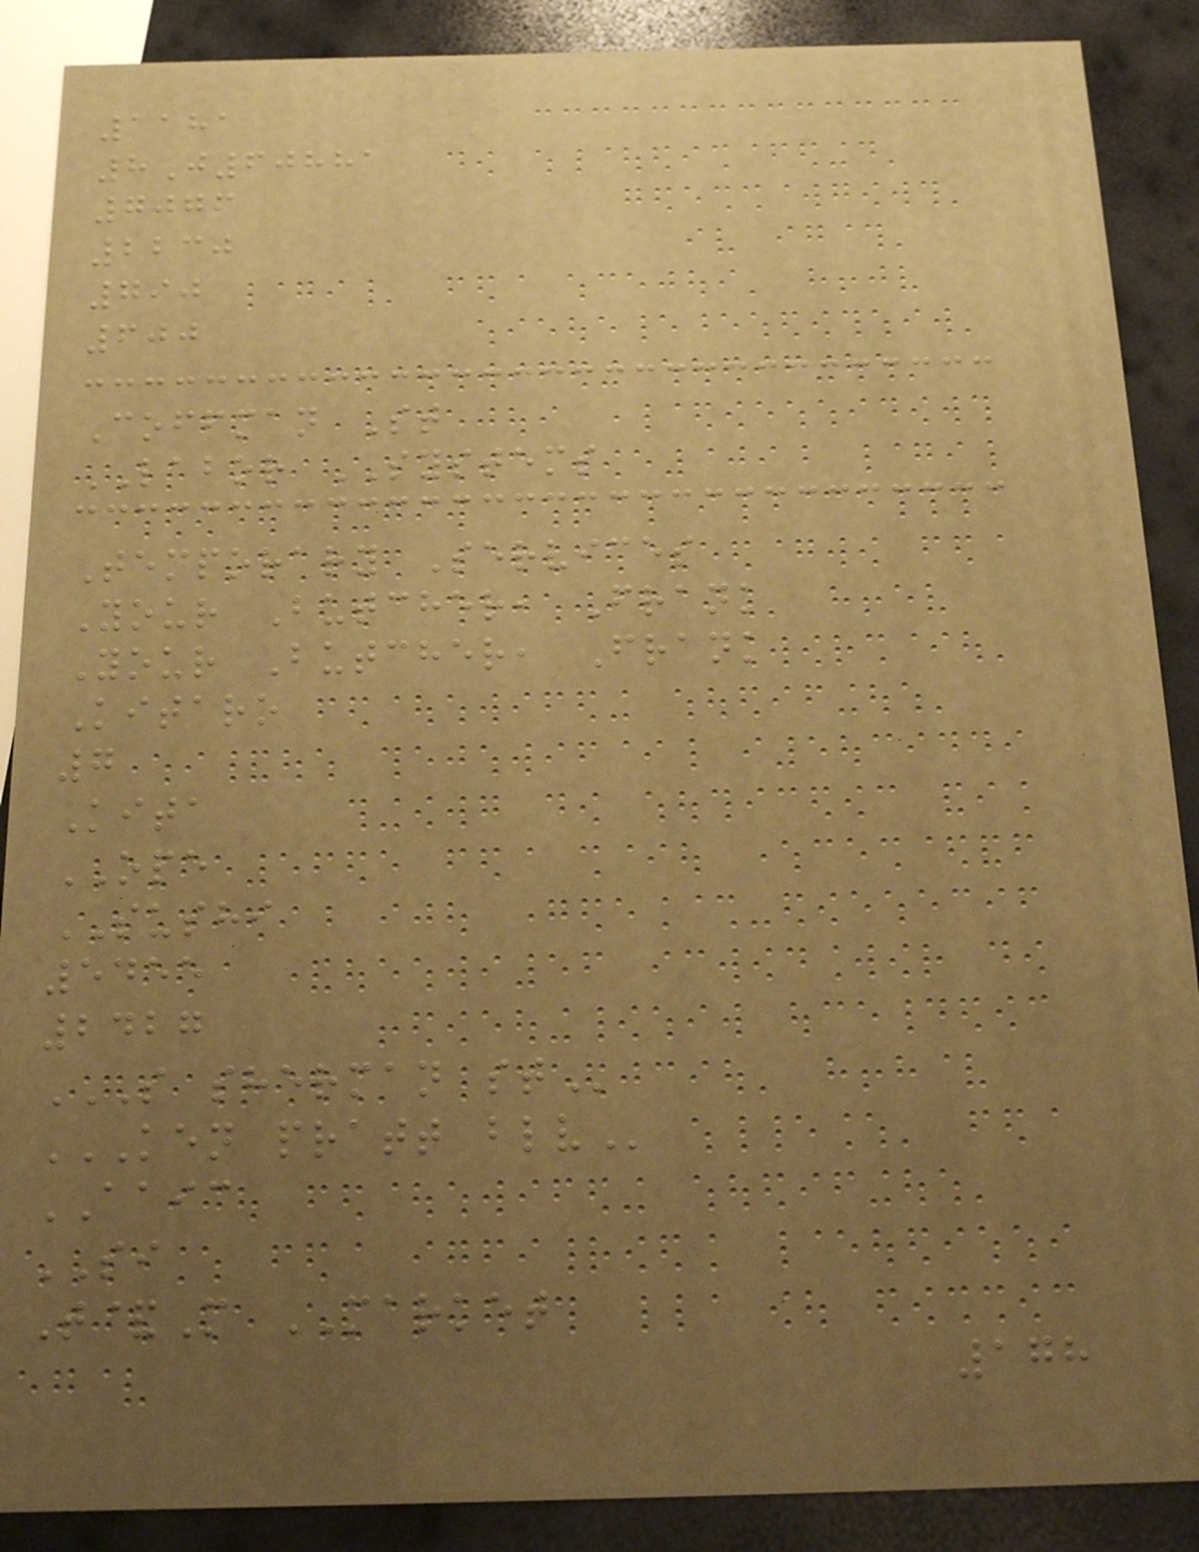1181
8J60881
7076
2230
790
600
Coffman St
LABOR SYSTEMS
Temporary Services
Your Butcher, Frank
Your Butcher, Frank
Kitaro
7
Kita
OPE
SUSHI
5455
2427
S SHERMAN ST
KEN PRATT BLV
AAIC
SI
T&M MARKET
178
